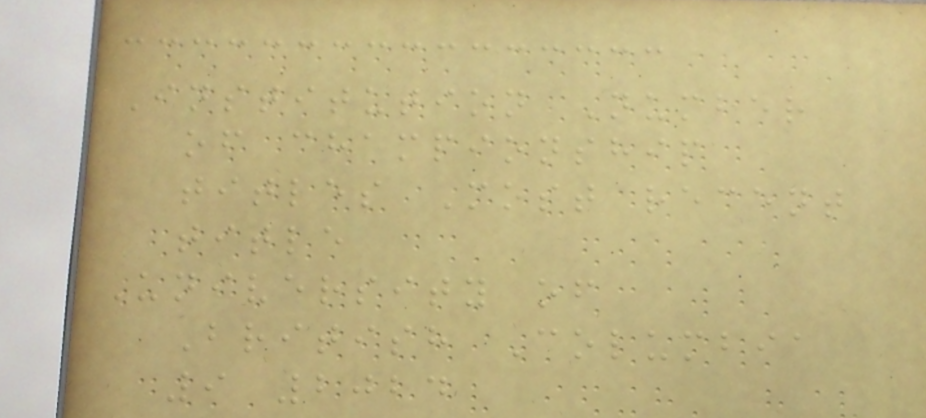Institution Number
of championship
titles Most recent
title
University of
British Columbia
9 2024
